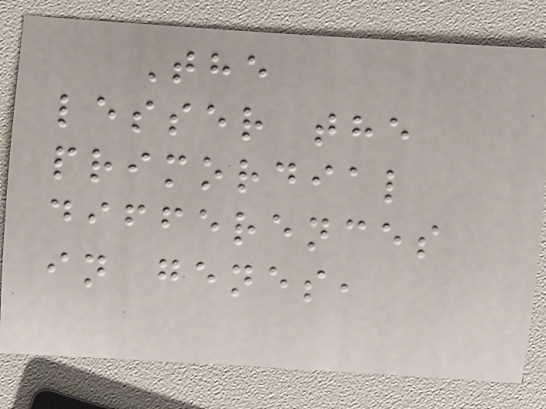The
lesser the
primordial
differences
in genes,
